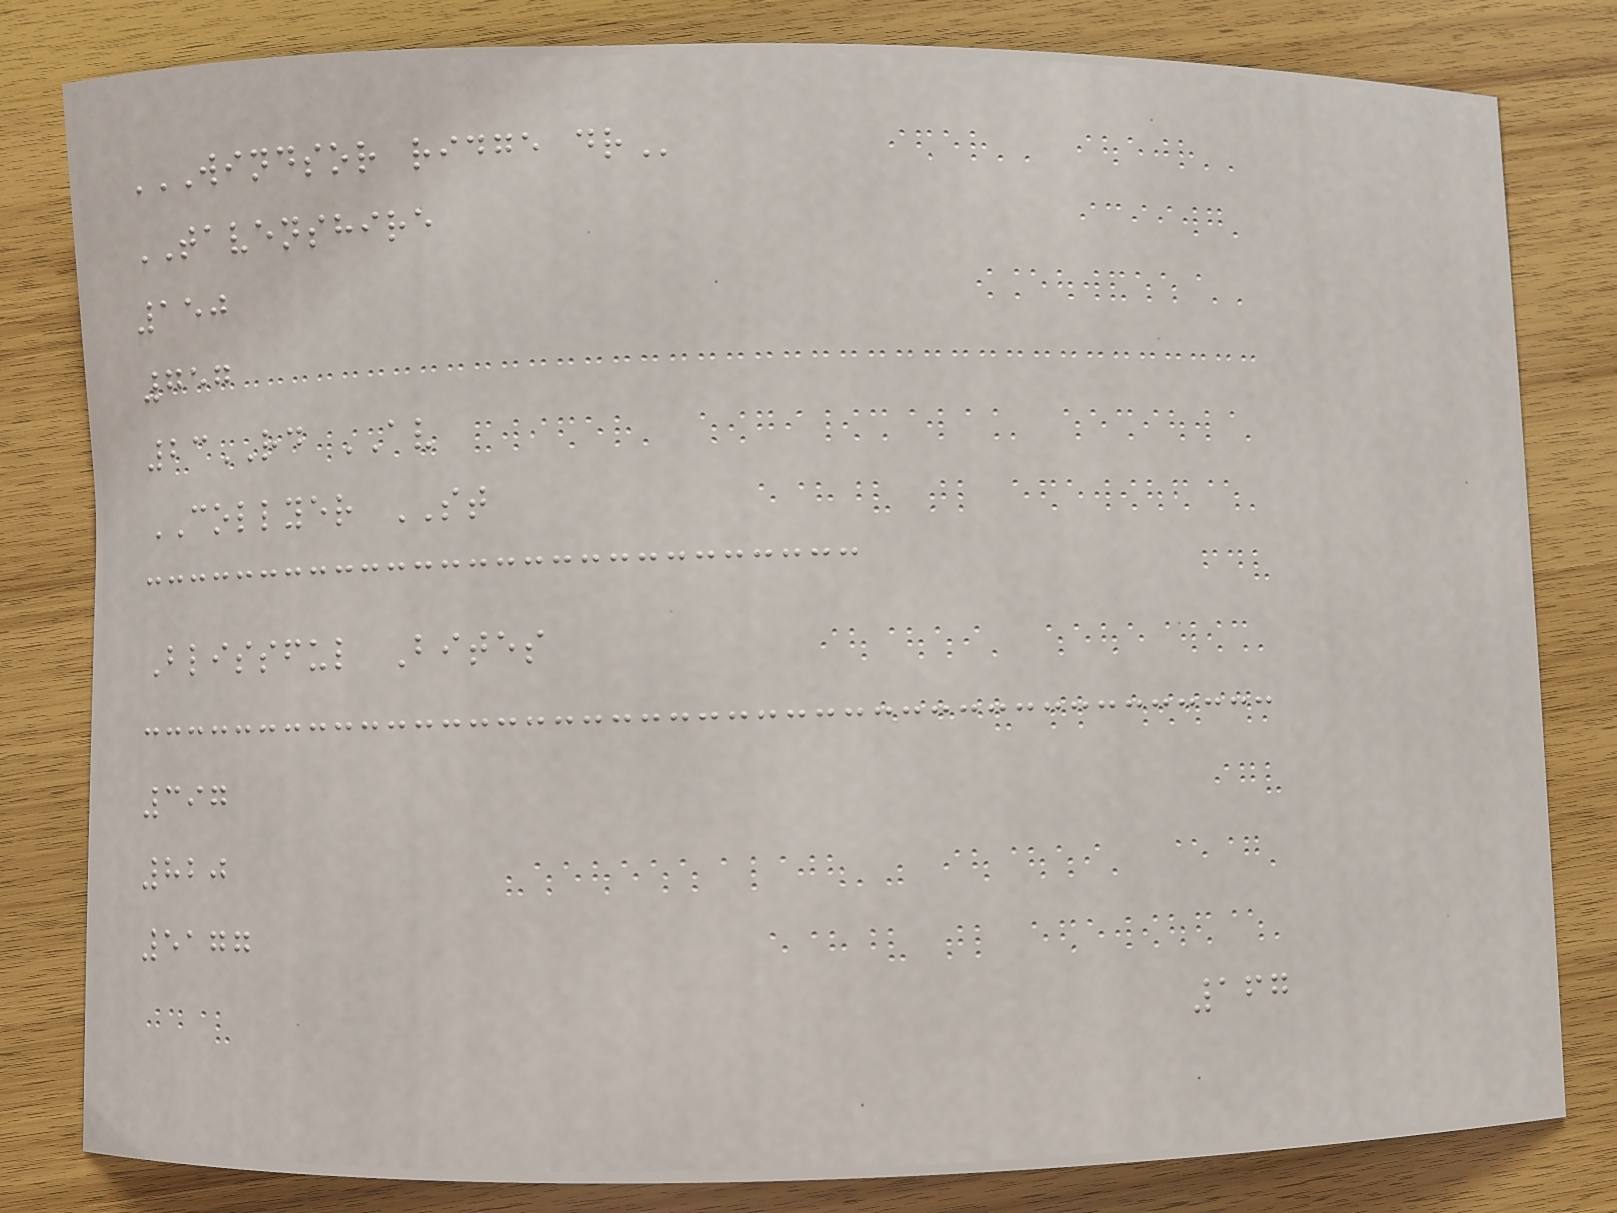WINDSOR RIDGE DR
TAVENSHIRE
150
757
23RD AV
COLLYER ST
Blissful Bites
397
820
5177
167
